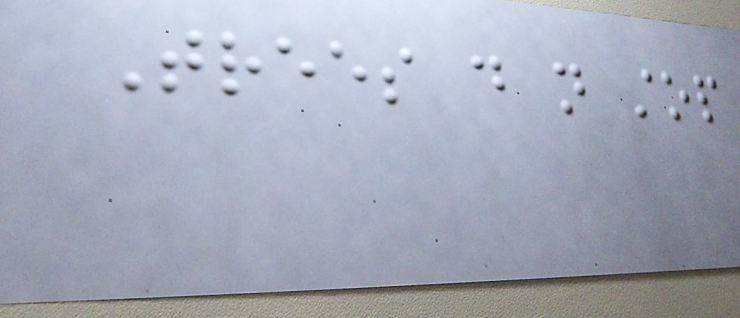Trees do not stop
